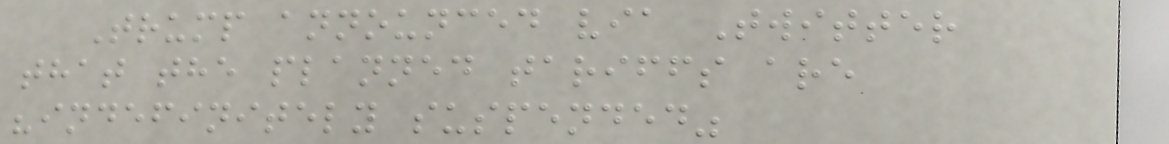Trump announced via Twitter
that the planned tariffs are
"indefinitely suspended"
